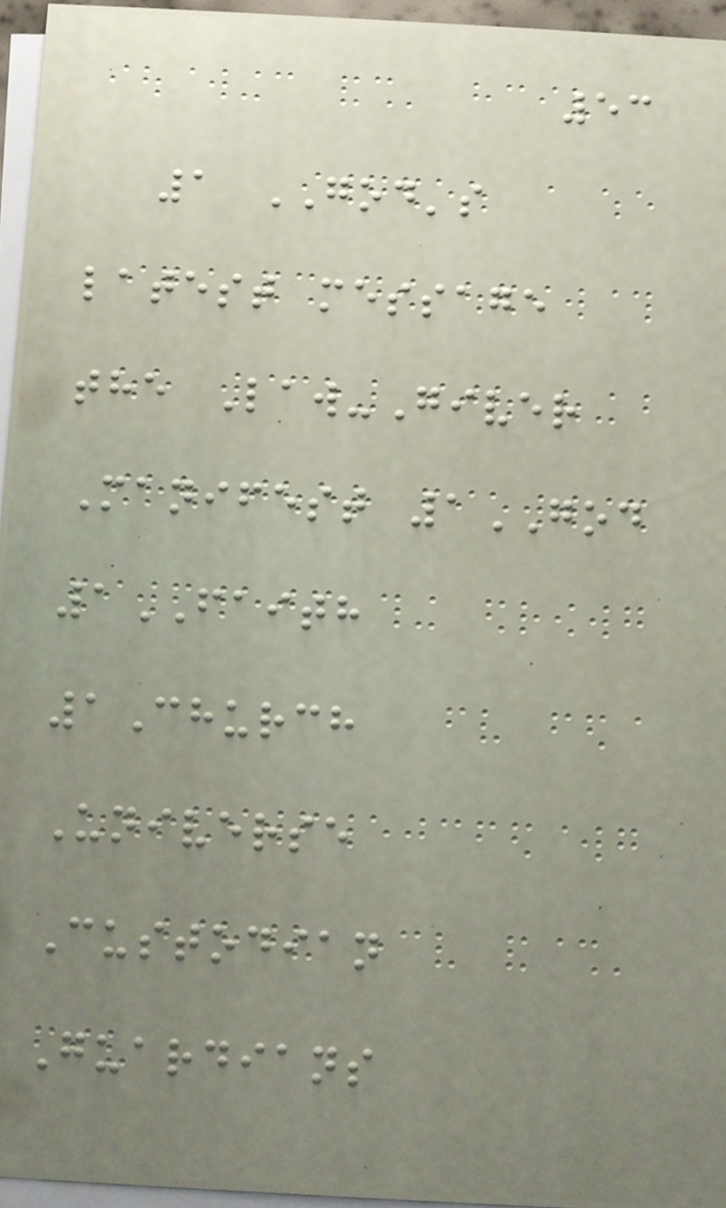53
1 GOD's
latest message
the Law-Giver
Manifest 1GOD
1FAITH
1Church
Universe
Custodian
Guardians
